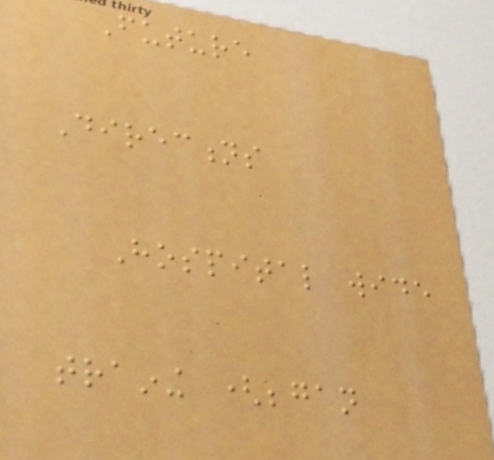Future
Directions
Hospital wide
training (began
